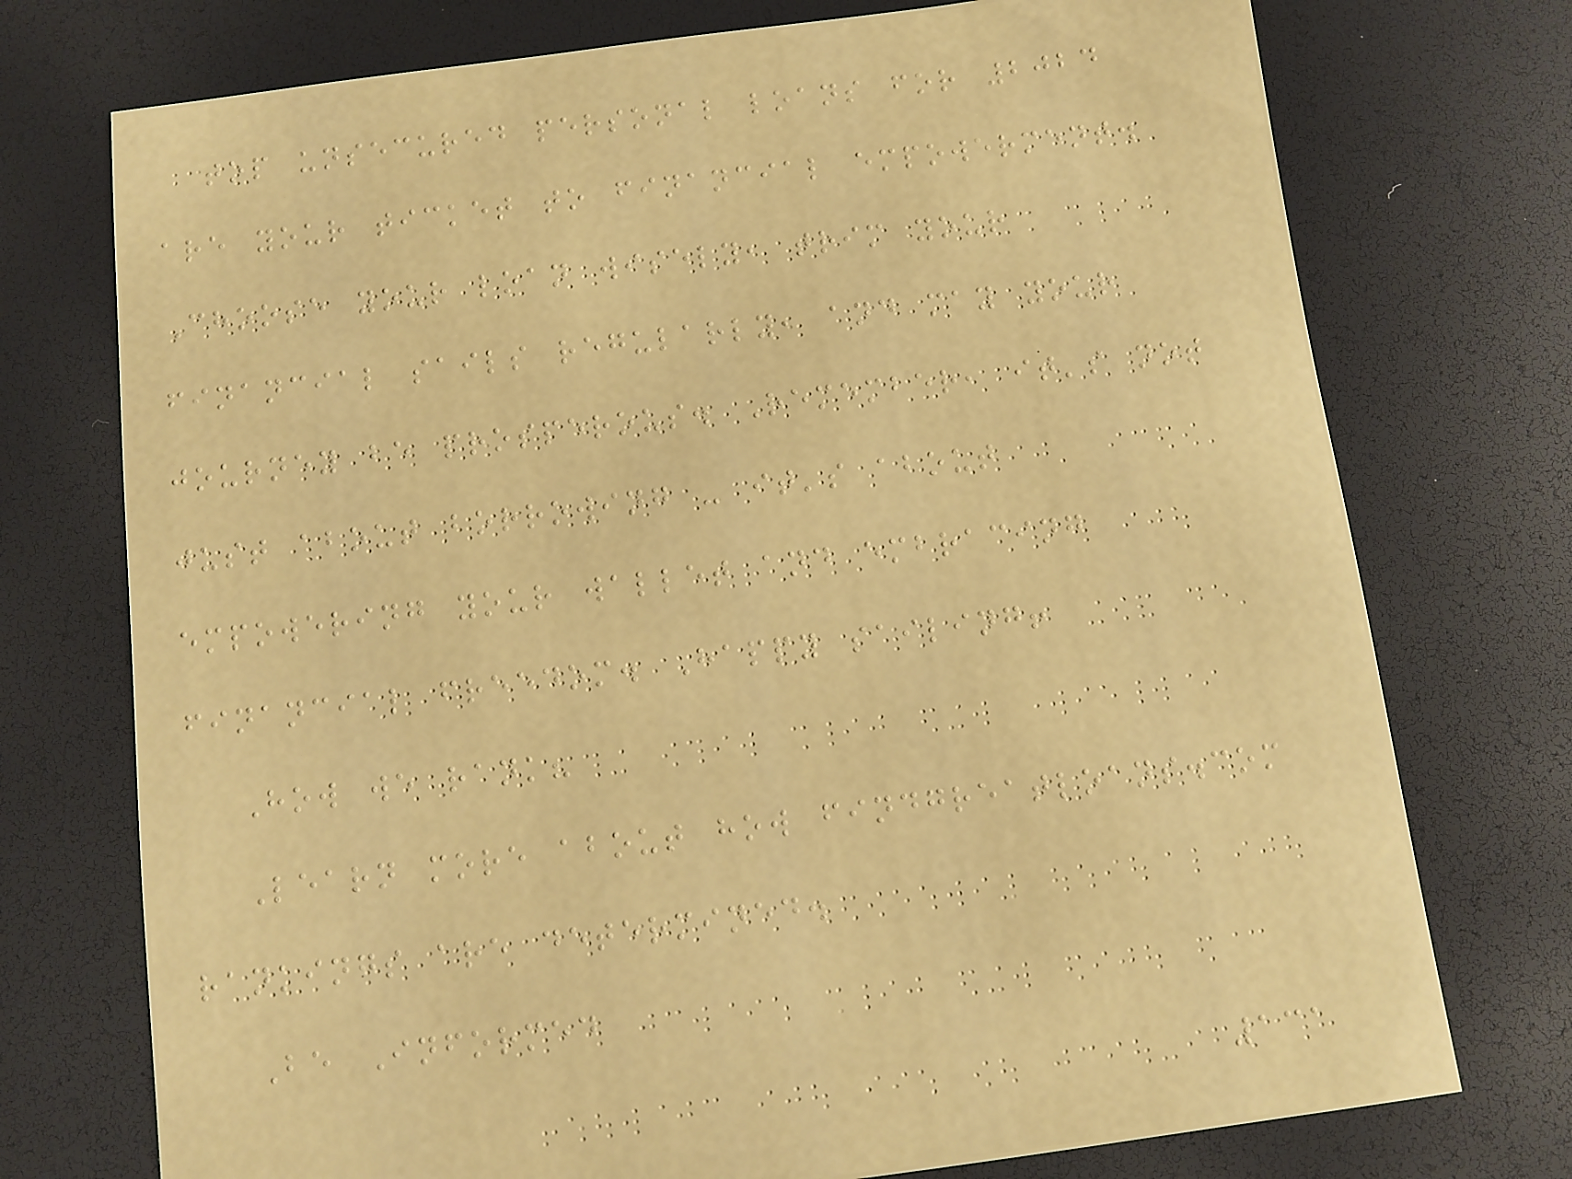top unsecured personal loans for 2024
are your ticket to financial empowerment.
Choose your loan wisely, trim your
financial sails regularly, and may your
journey be prosperous. Remember, it's not
just about borrowing - it's about
empowering your wallet and embracing
financial freedom. Happy sailing!
How we rank?
Learn more about how findgreatloans.com
rankings are determined.
Be Informed
131
